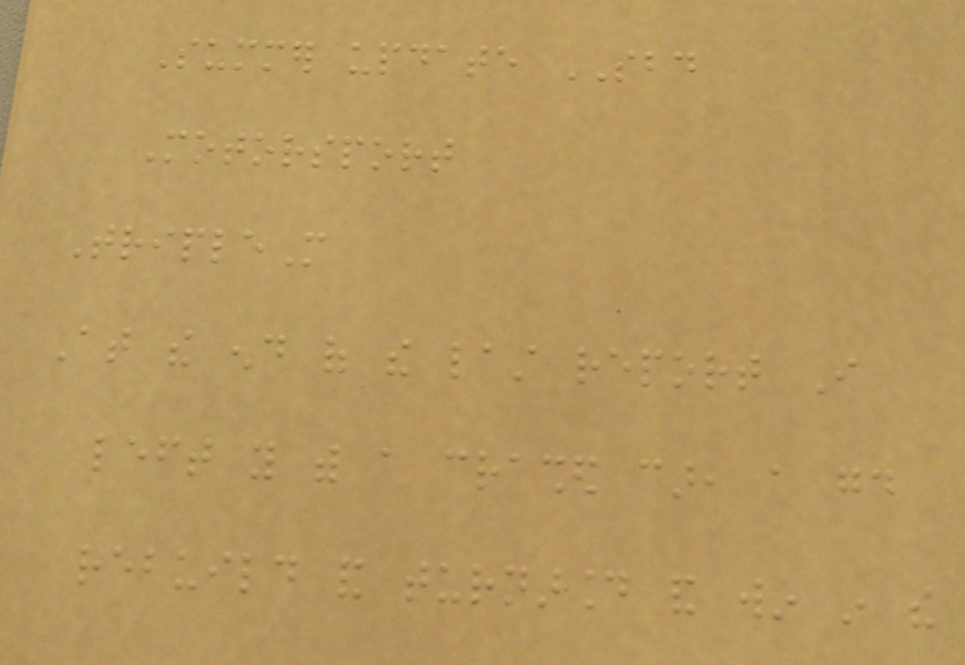Summer update SBD
Motorsport
TripleM
At the end of the last report I
left you with a crashed car, a good
rebuild and turnaround and win in the
